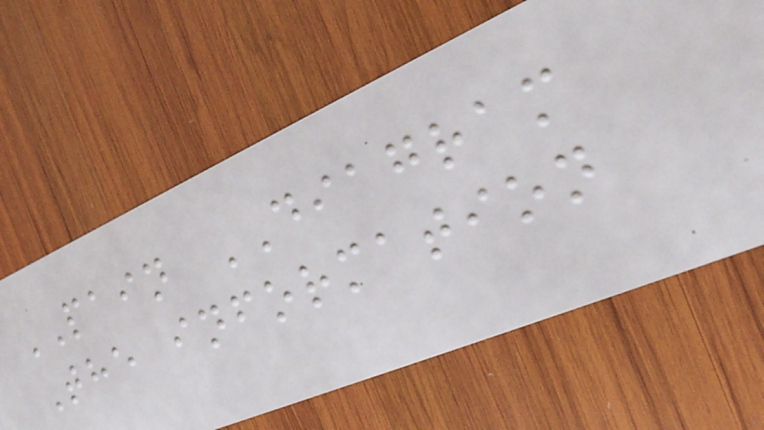PAIN DIAGRAM
The information
